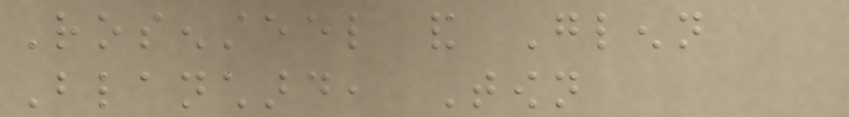Rosensteel and Glenn
Blanchard, Town
